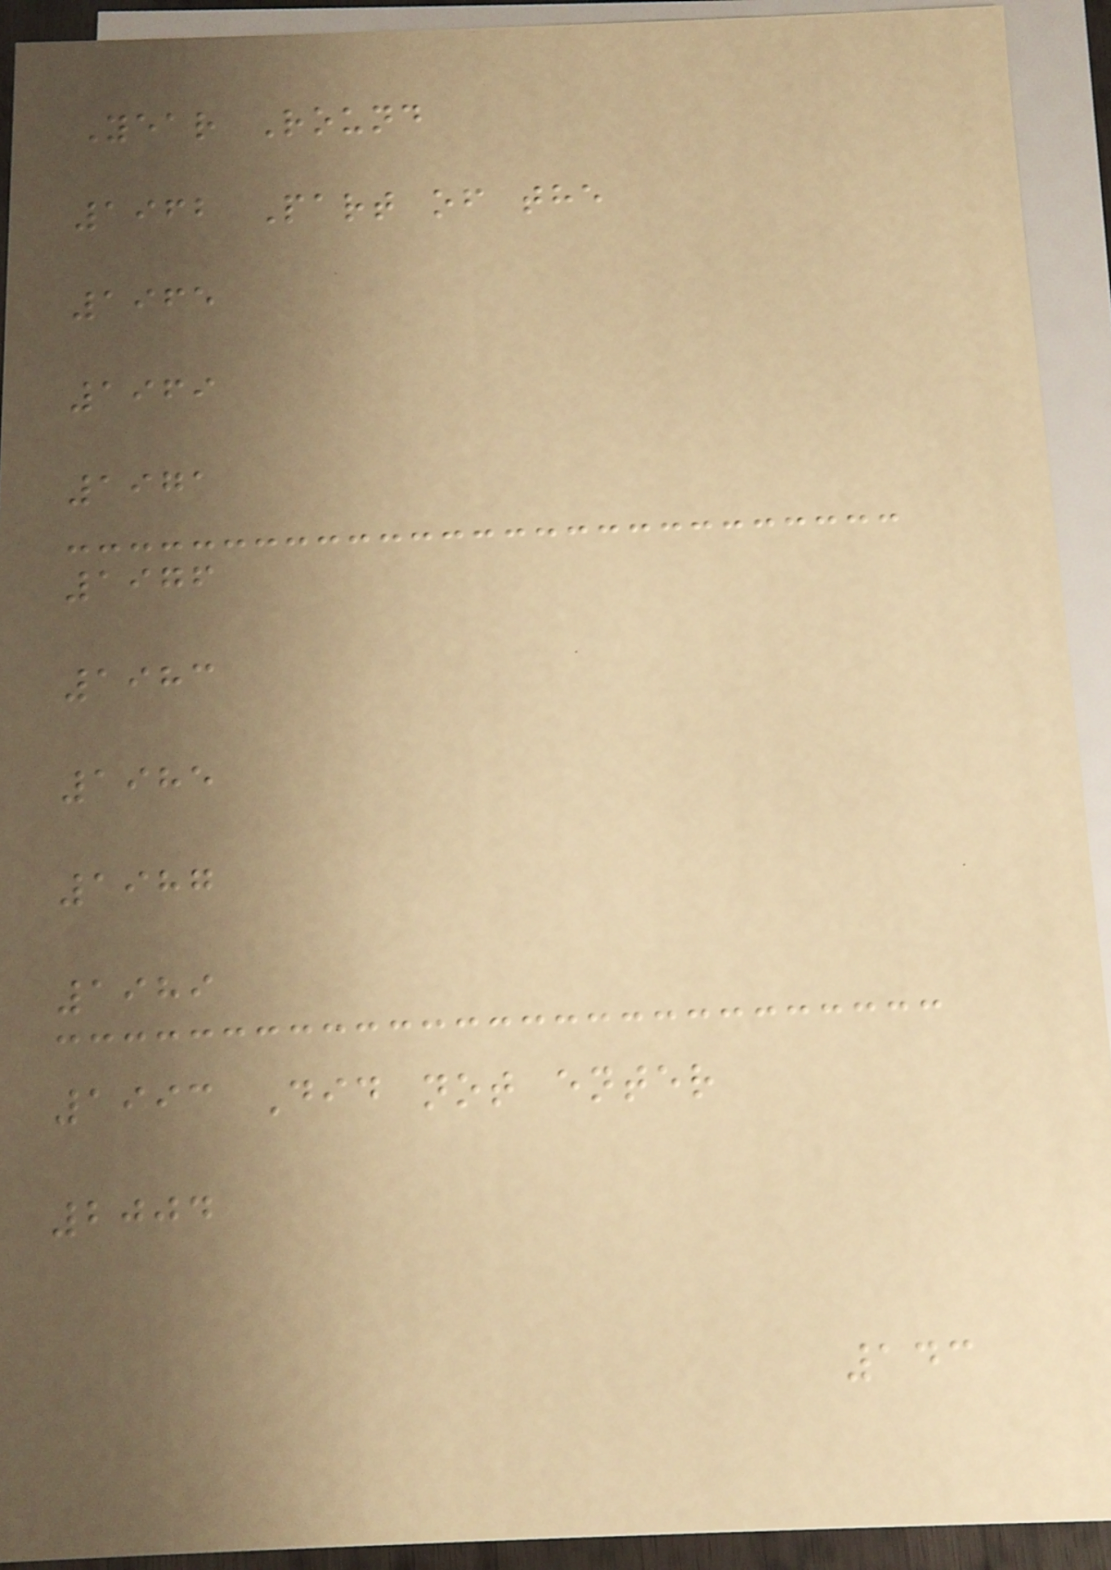Year Round
1962 Part of the
1965
1969
1971
1976
1983
1985
1987
1989
1993 Did not enter
2004
143
